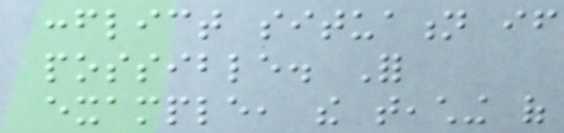conflict situation if
possible. For
example, the teaching of
